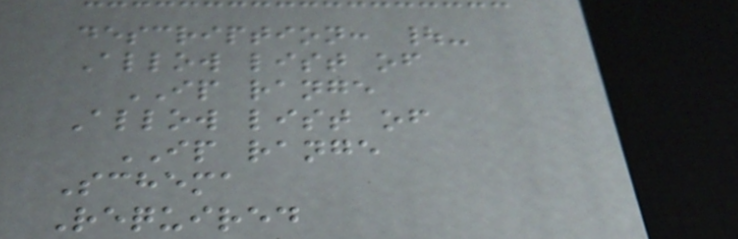description: |-
Allow list of
IP range
Allow list of
IP range
Schema
Required
